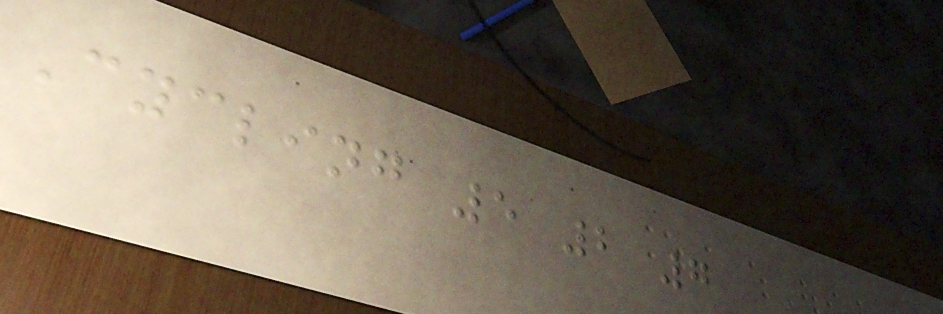Cycling 5 2 7
